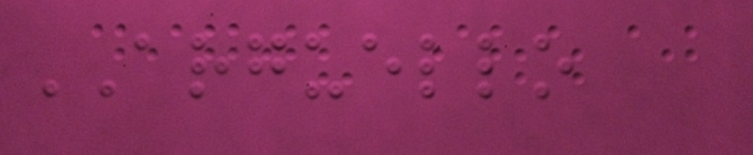ARGUELLO
